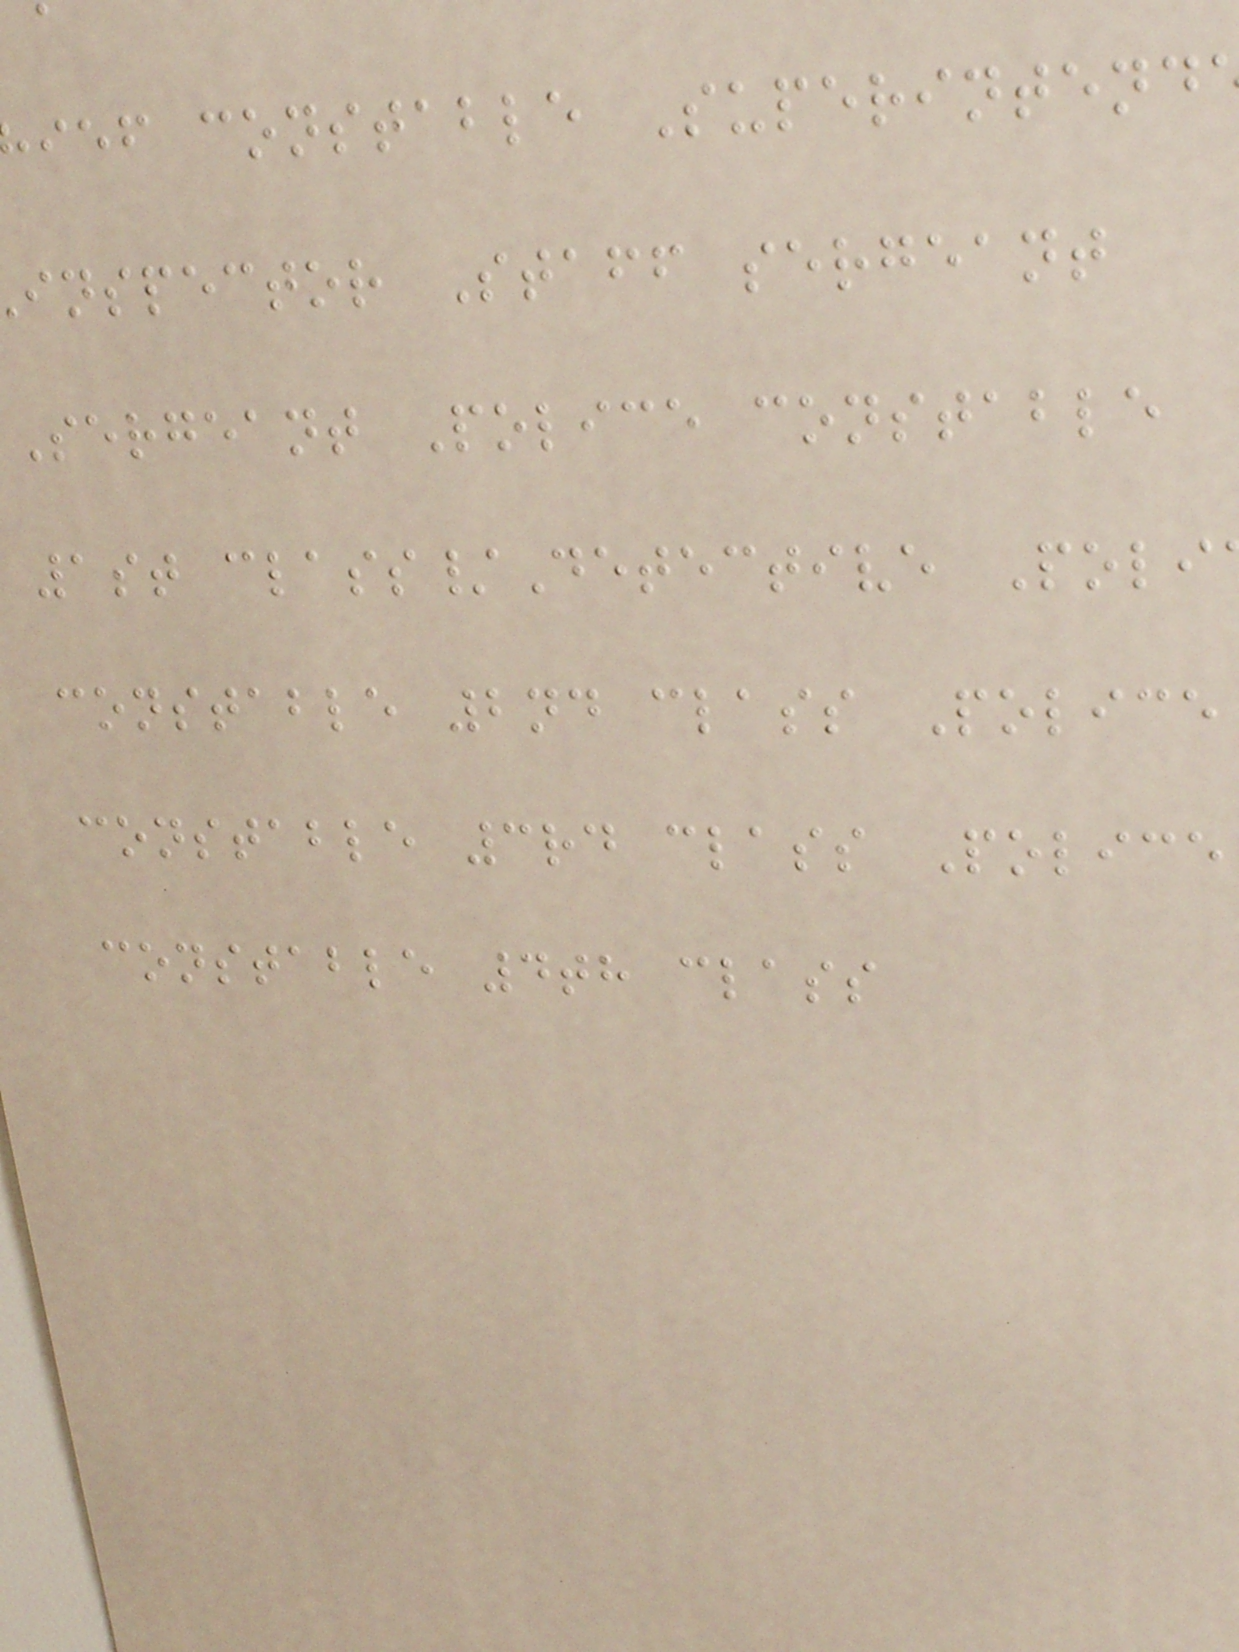ief constable Superintend
inspector Staff sergeant
Sergeant Police constable
1st class/Detective Poli
constable 2nd class Police
constable 3rd class Police
constable 4th class
